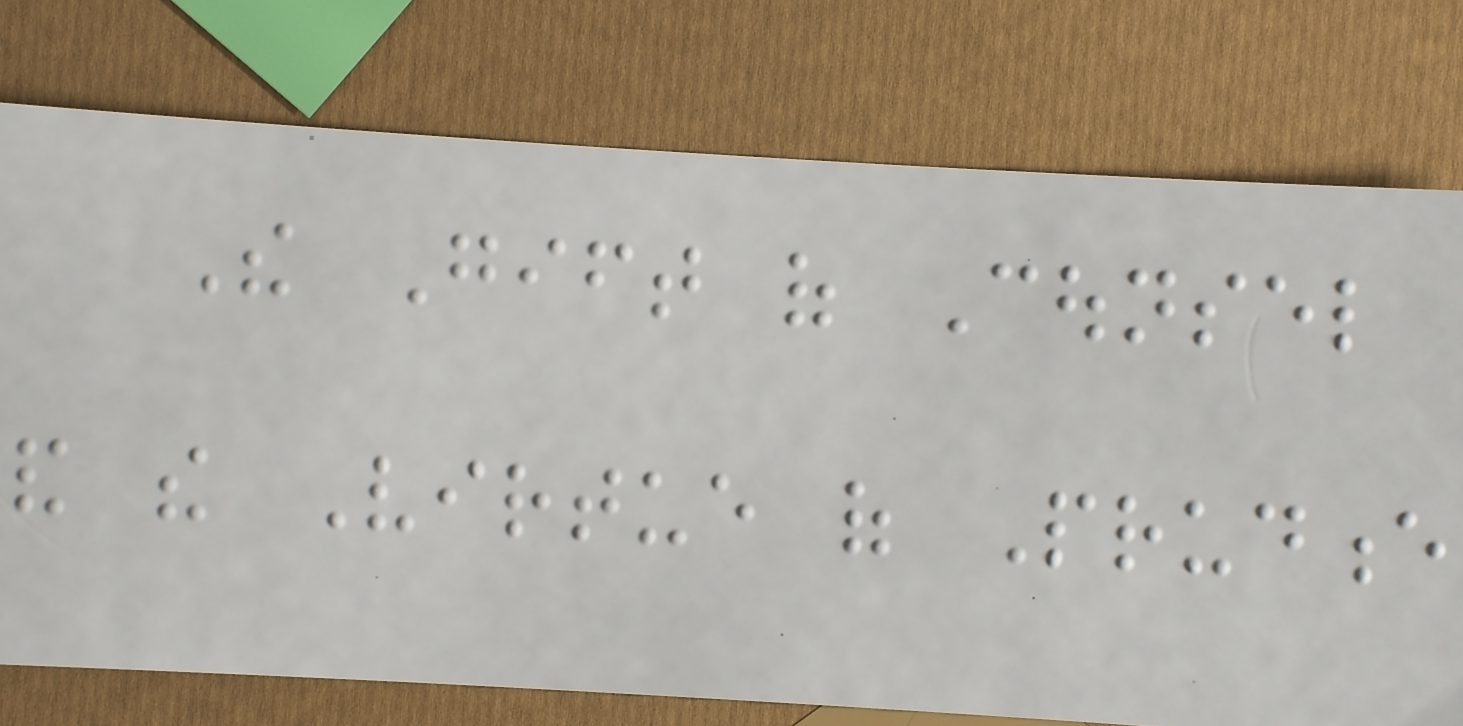The Gift of Counsel
and the Virtue of Prudence
